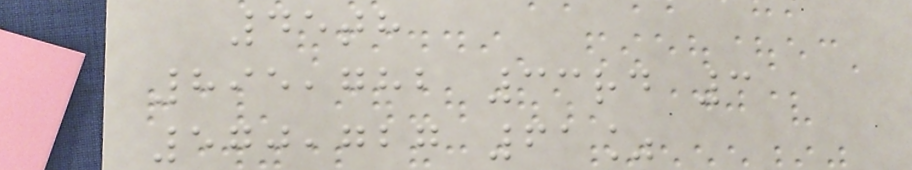45th
895,782 33rd 3
570,727 61%
